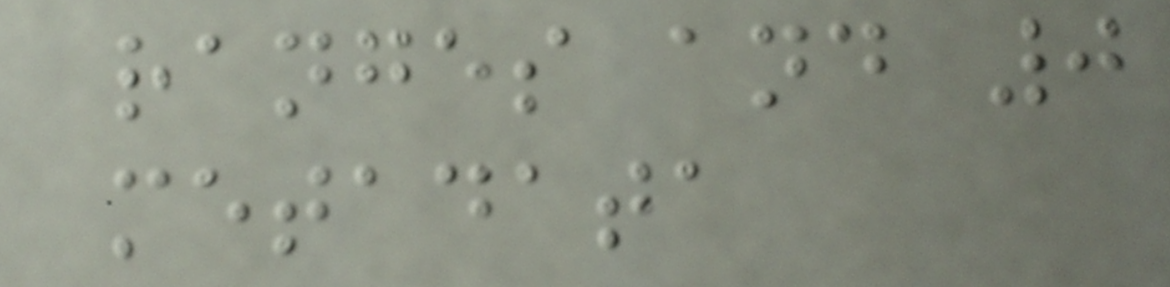ranges and 0
metadata
